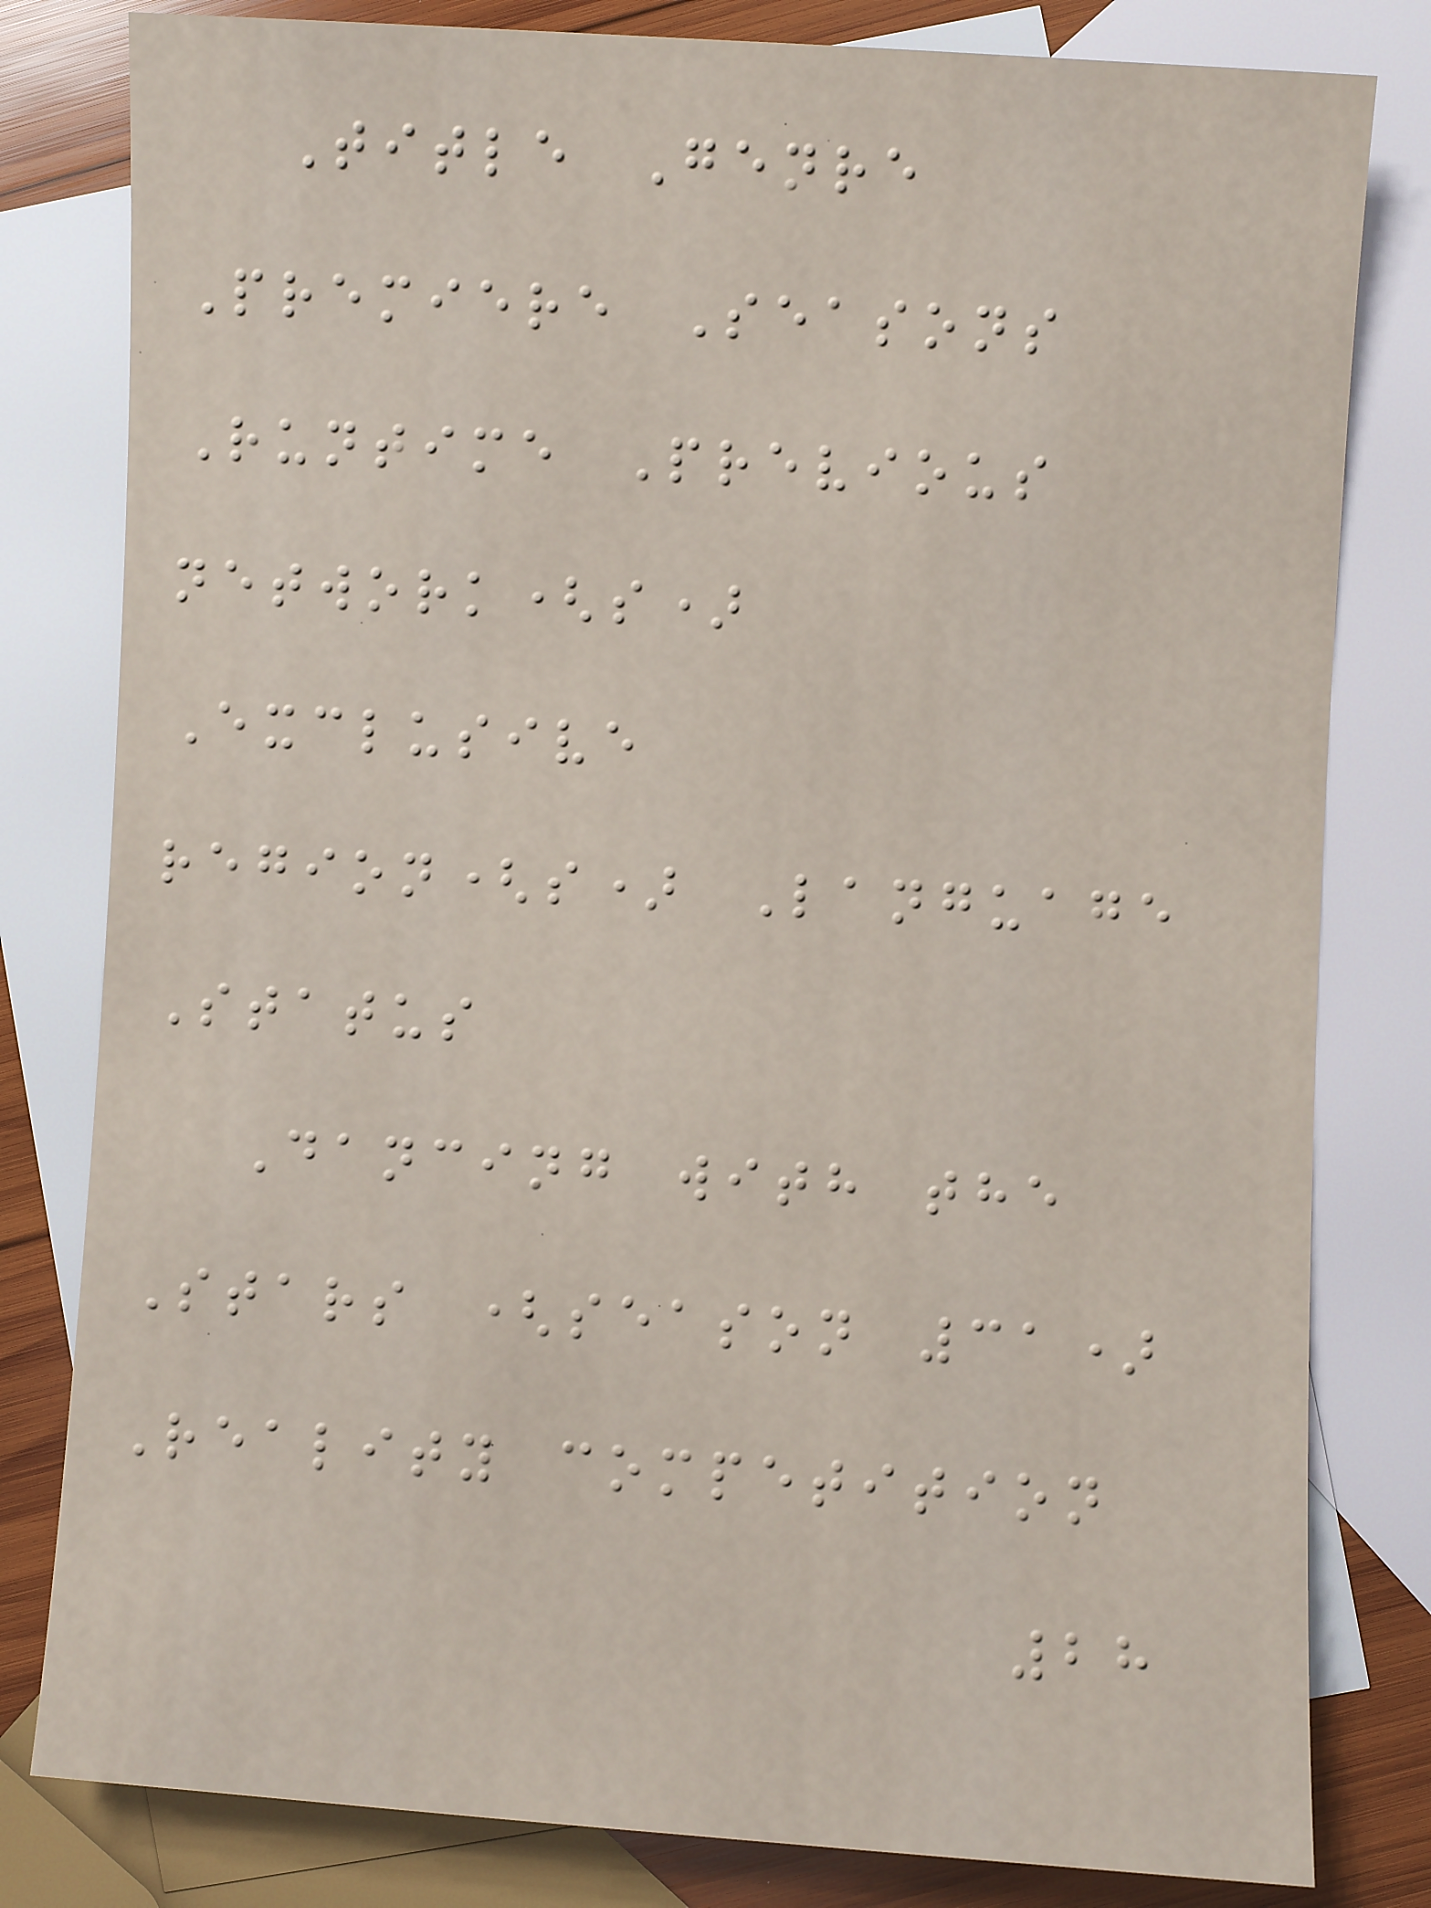Title Genre
Premiere Seasons
Runtime Previous
network(s)
Exclusive
region(s) Language
Status
Dancing with the
Stars (season 31)
Reality competition
28
